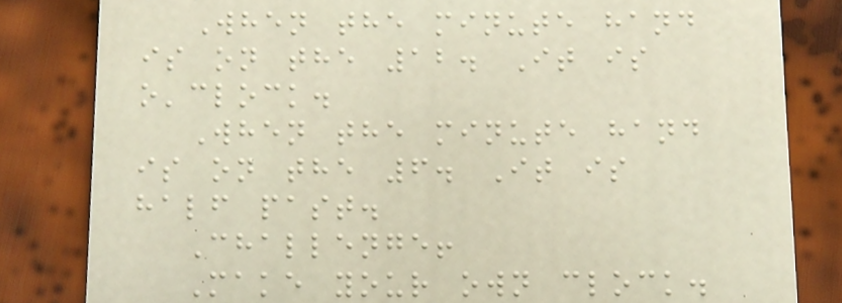When the minute hand
is on the 12. It is
o'clock.
When the minute hand
is on the 6. It is
half past.
Challenge!
Make your own clock.
